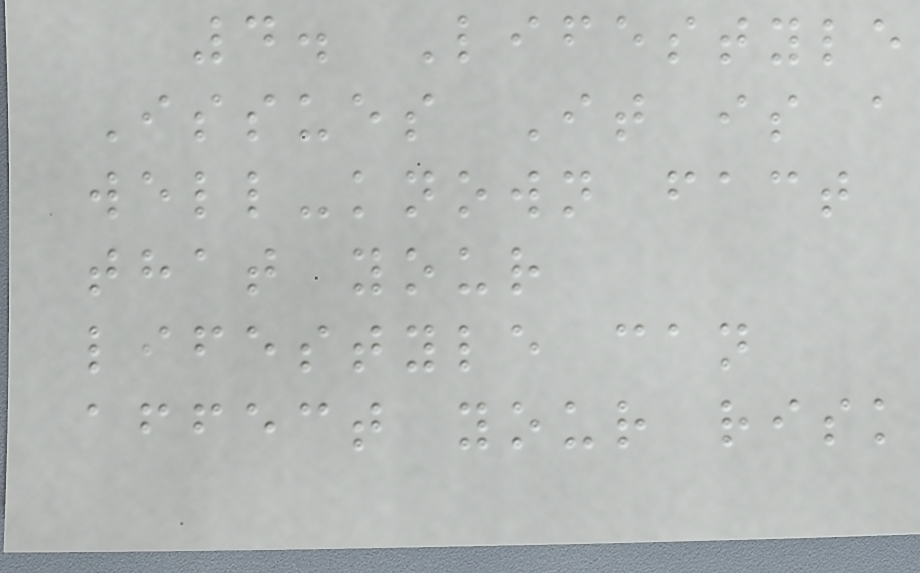4. Lifestyle
Issues It is a
well-known fact
that your
lifestyle can
affect your risk
